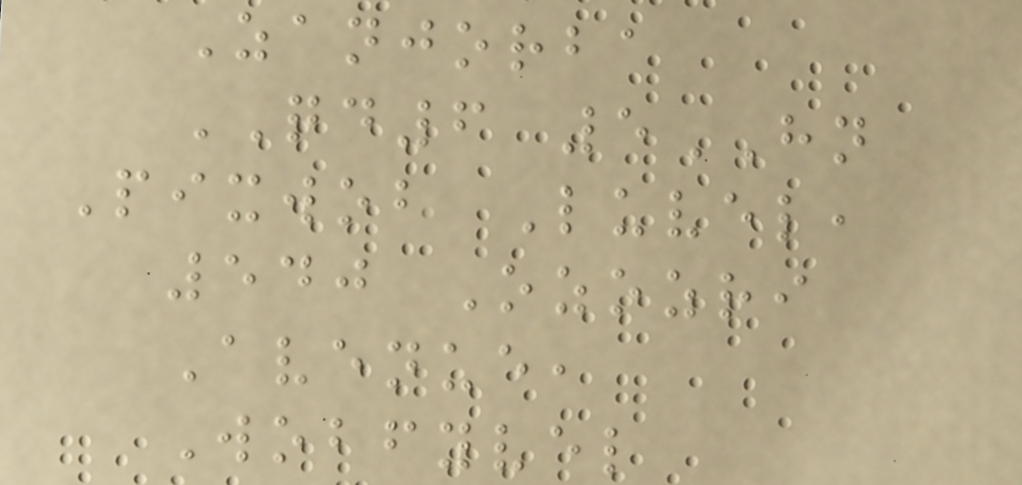Zanjorba
QD6 5HN
Pixwob Luvel,
540 Ozozri
Avenue,
Wobfyvel
